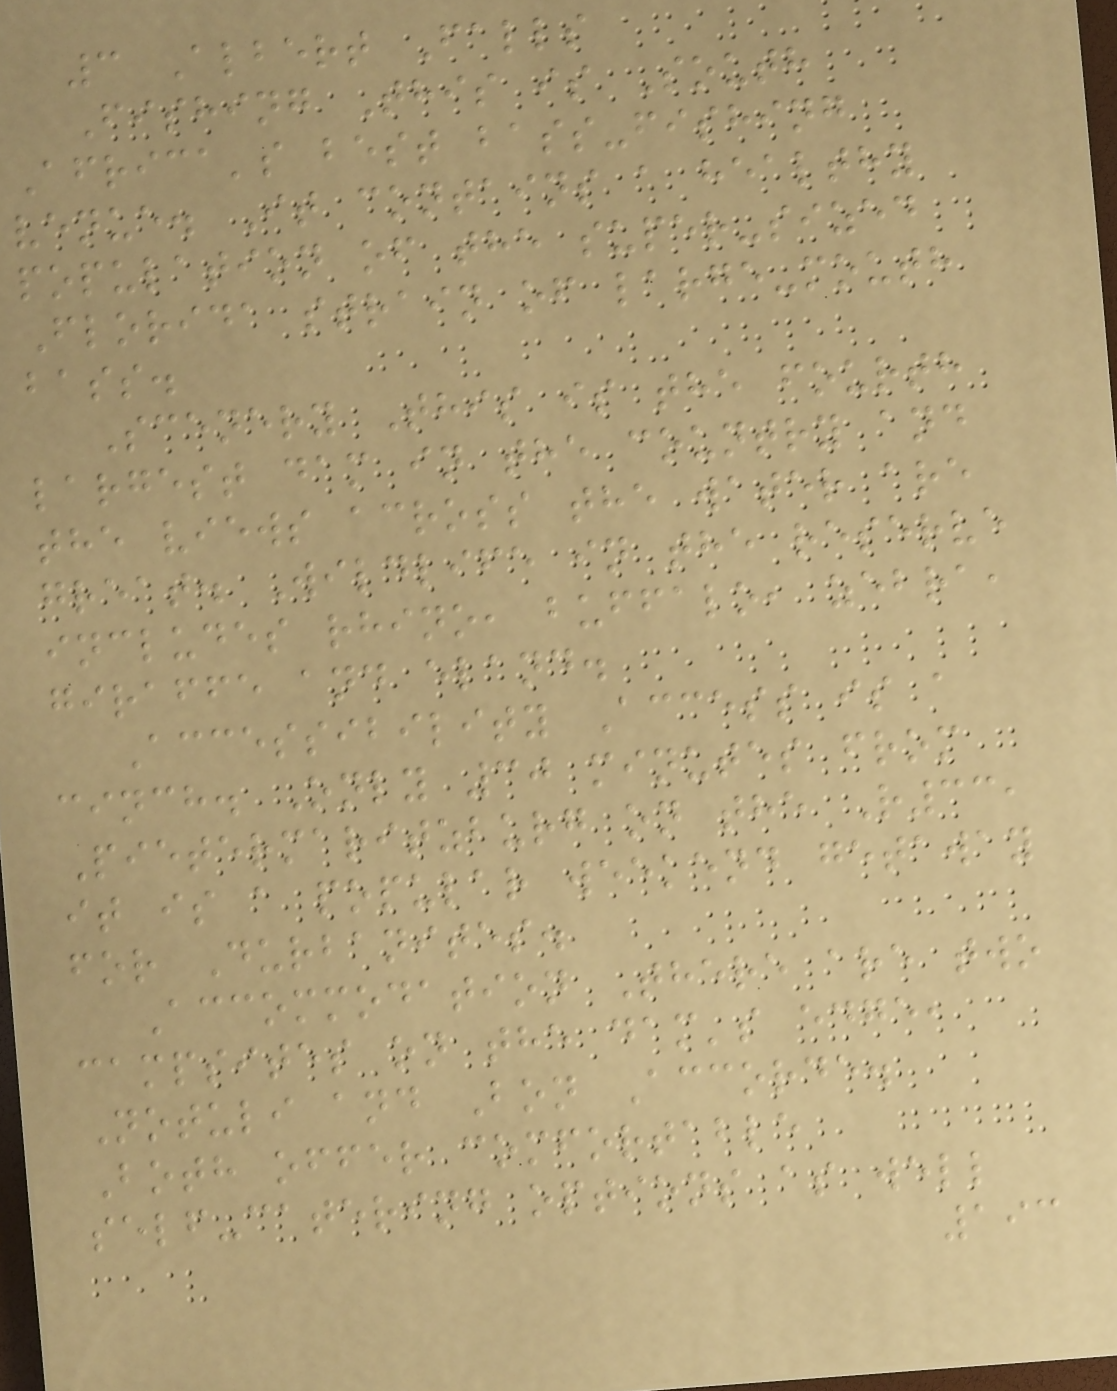3 Albert Falls
Fishing This is South
Africa's best bass-fishing
venue. It contains a healthy
population of the super-sized
Florida strain of large-mouth
bass.
Scenery This is the fourth
largest dam in the country and
the views across the water are
great. Wildlife in the reserve
includes rhino, buffalo, zebra,
giraffe and eland.
Accessibility Access is a
cinch. Only 30 minutes from
Pietermaritzburg on the R33,
it is a popular weekend getaway
for Durbanites.
Accommodation There are two
campsites on the dam's edge,
Notuli and Bon Accorde.
Both offer comfortable
self-catering options as well
193
